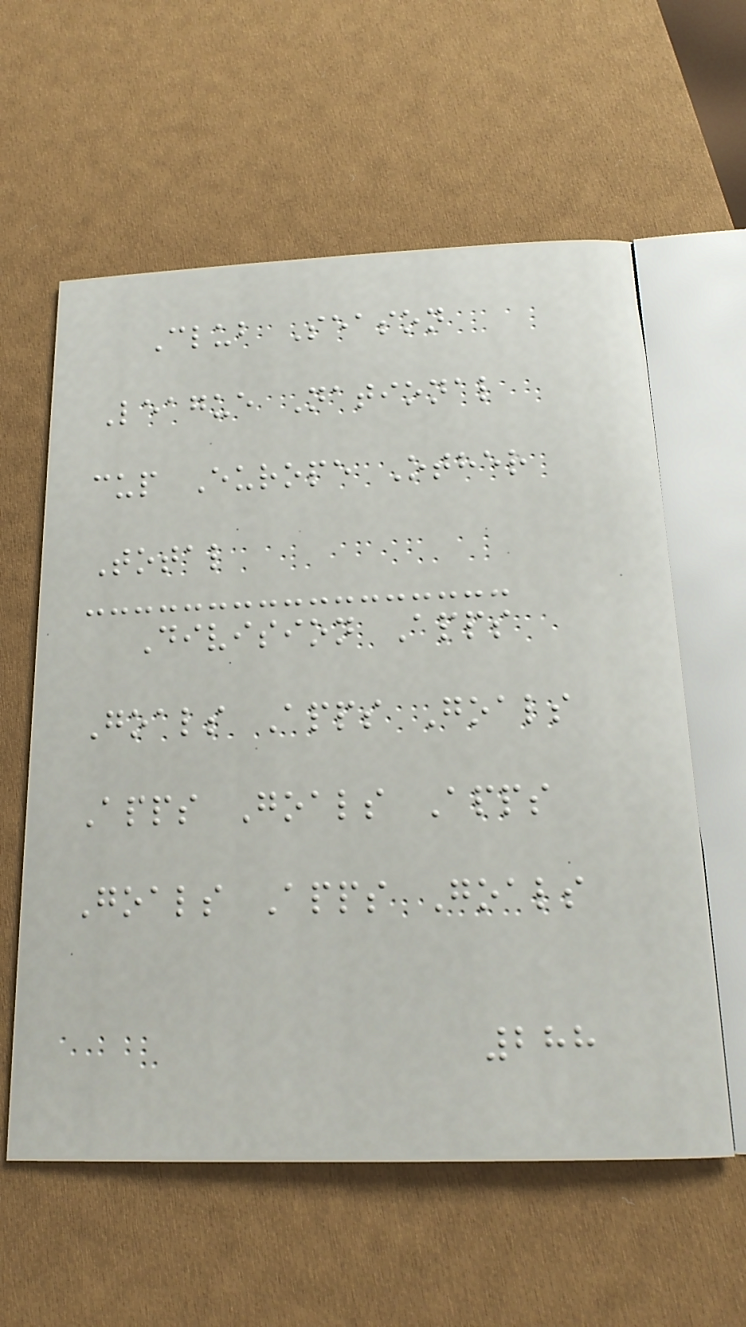Club Season
League National
cup Europe Other
Total
Division Apps
Goals Apps Goals
Apps Goals Apps
Goals Apps Goals
288
